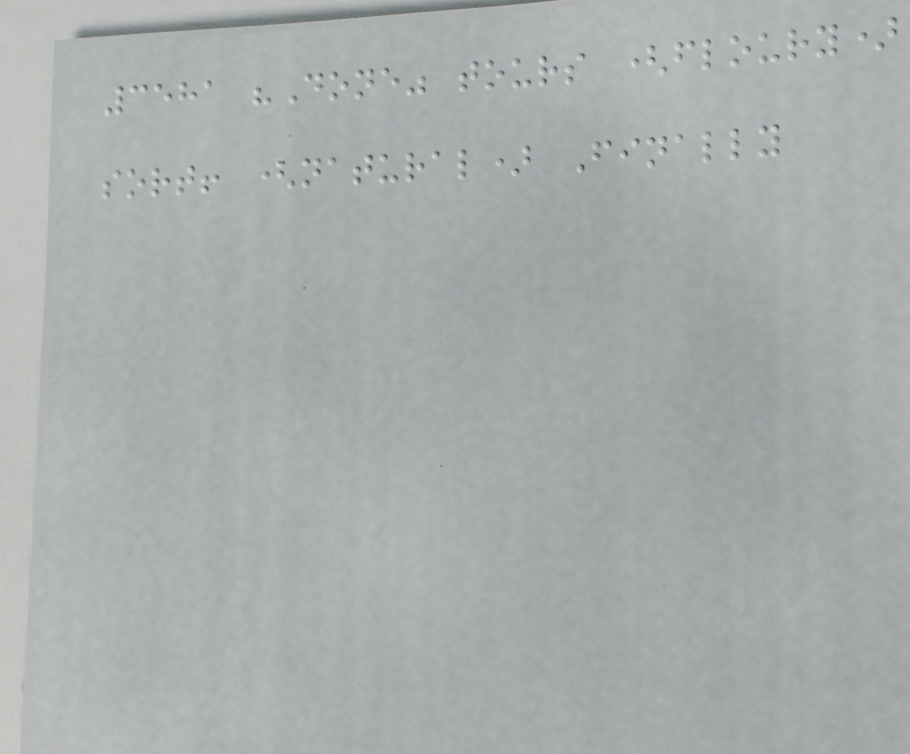3581 "Done" tours (floury)
sort! (natural) Finally
